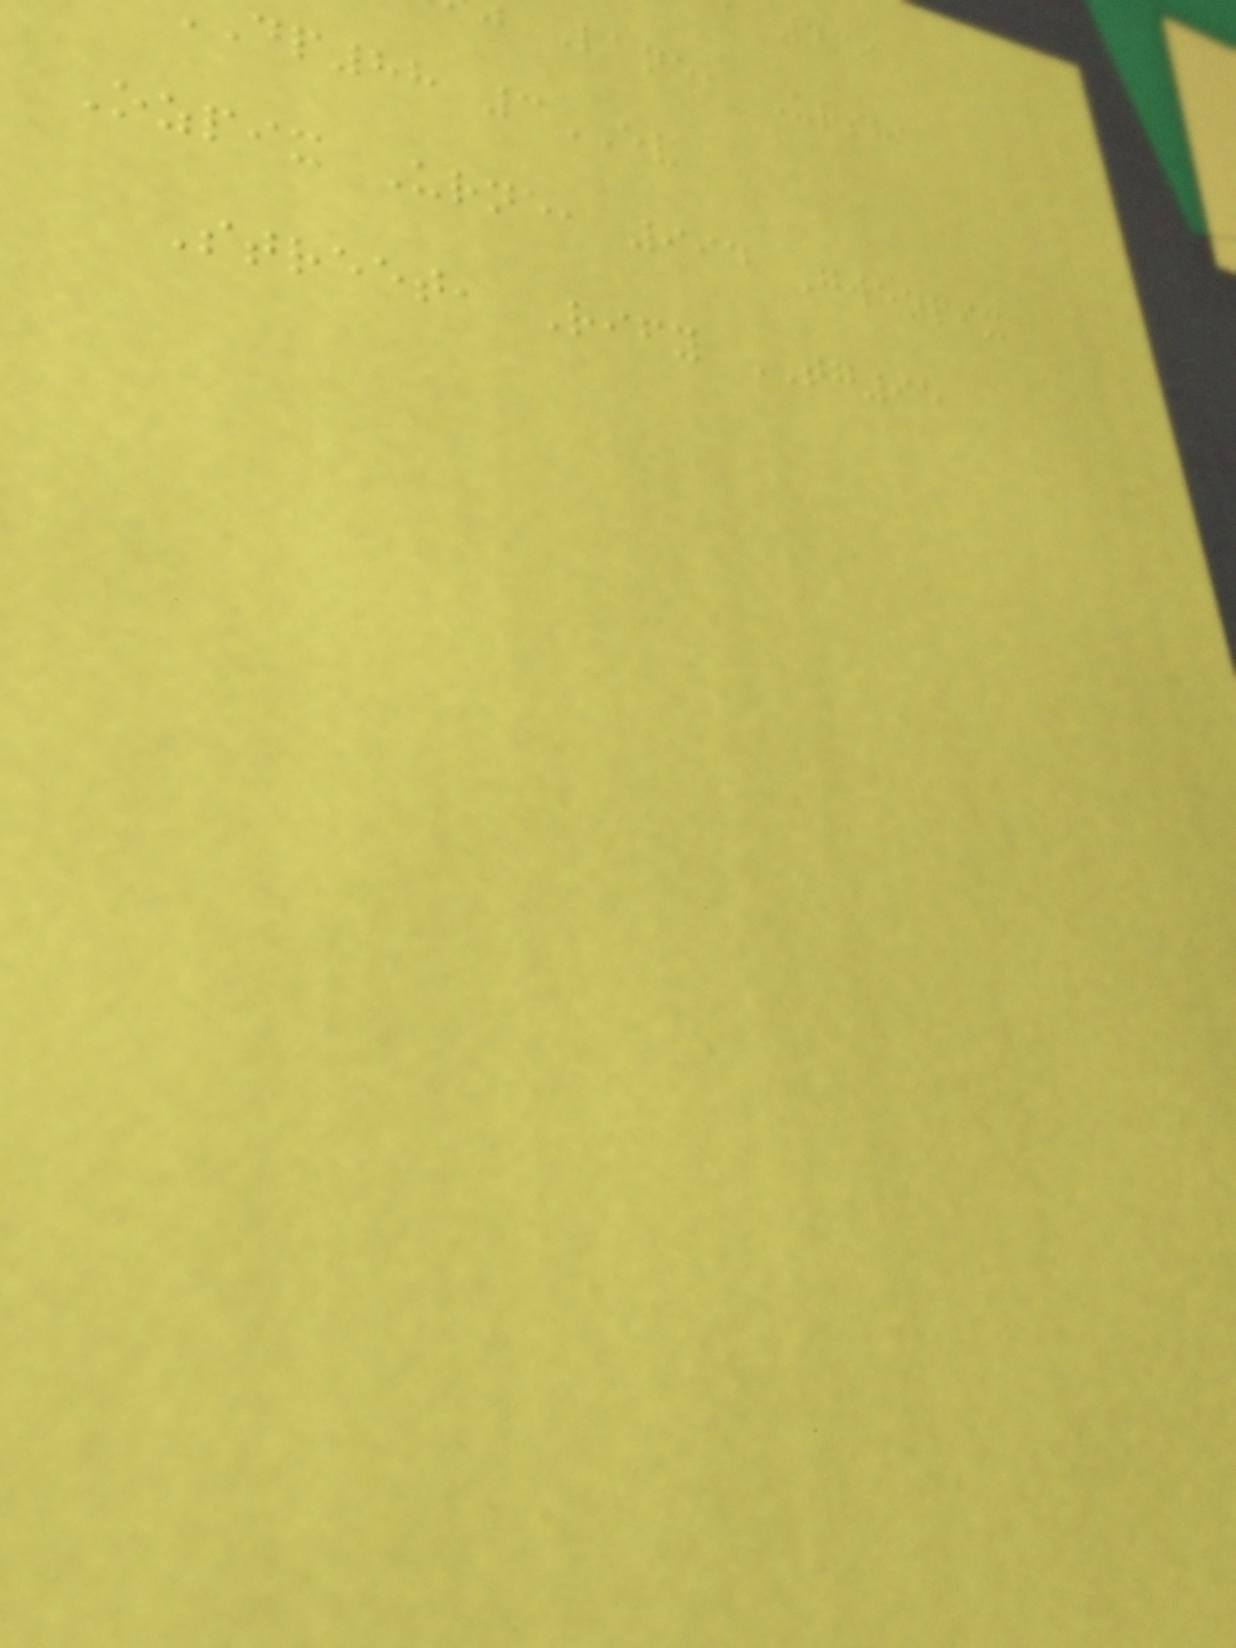Lane, Ursha
dp88 3EV
Ozpix Urne, 994 Gwenpix
Street, Rify TG95
